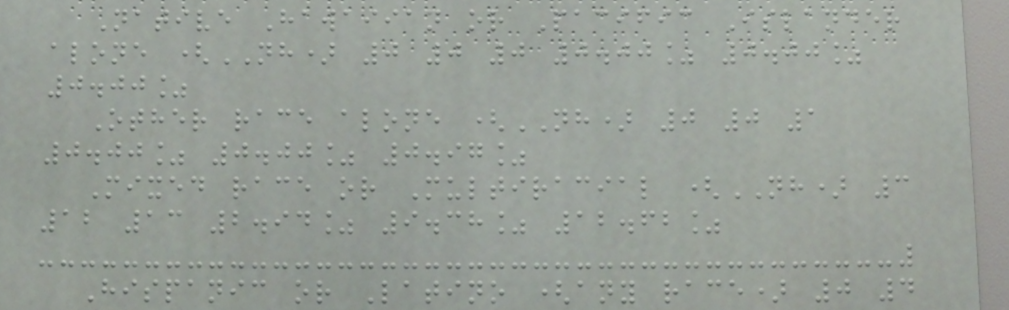Native Hawaiian or Pacific Islander
alone (NH) 0 0 0 0.00% 0.00%
0.00%
Other race alone (NH) 0 0 1
0.00% 0.00% 0.97%
Mixed race or Multiracial (NH) 3
12 13 2.94% 9.38% 12.62%
Hispanic or Latino (any race) 0 4
